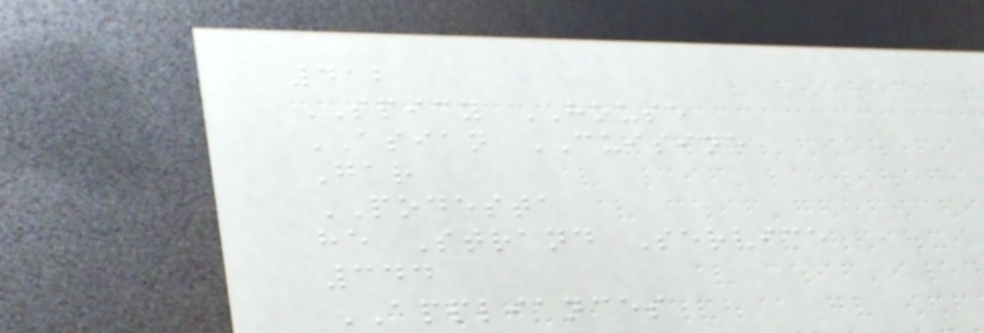412
SPICY HOUSE
ASIAN CUISINE
Gar
PODESTA
he Strand Service
344
APPLIANCES
